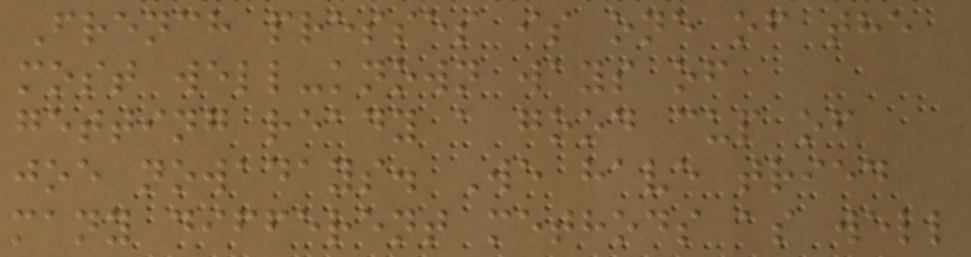French presses is one of the
most well-known ways of
getting ready a good cup of
joe nowadays. We have tried
many different methods as well
